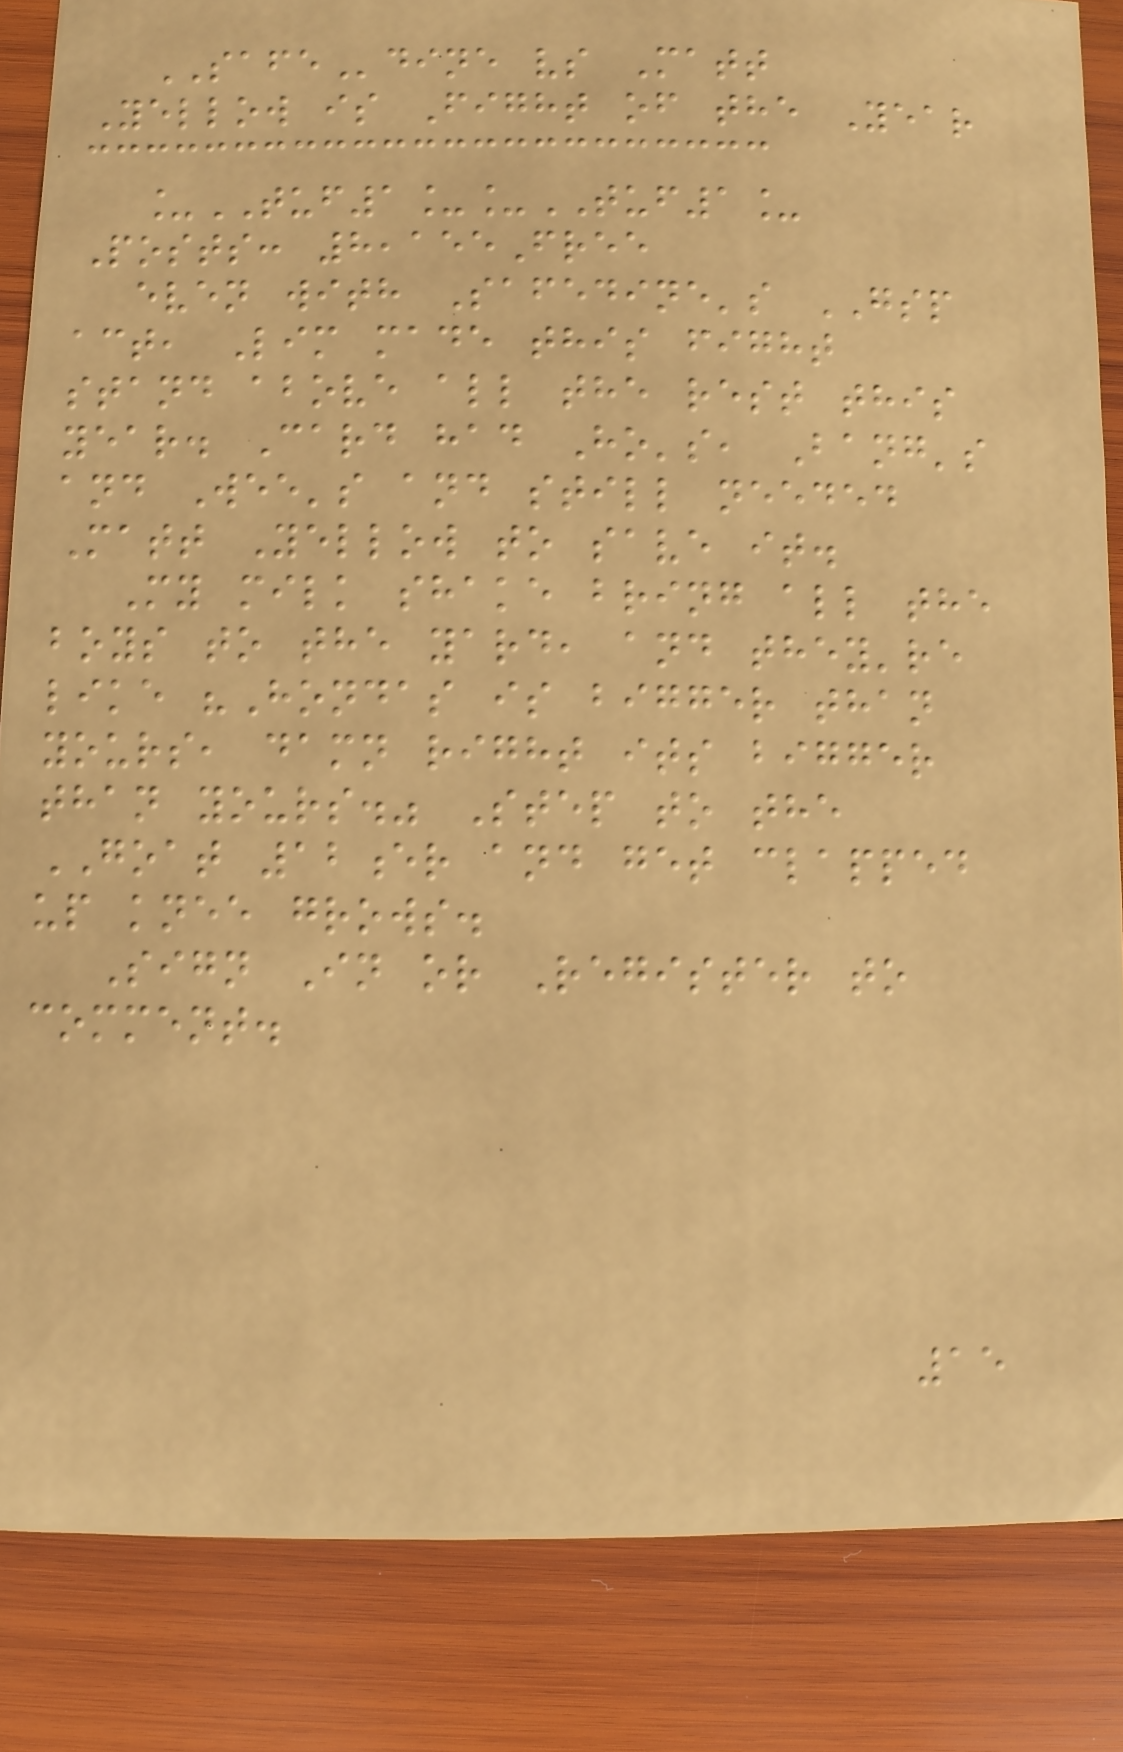SAFEdine vs Matt
Yellow is Fight of the Year
_TUF1__TUF1_
Posts: 8,155Free
even with Safedine's GSP
act, Lim made this fight
stand above all the rest this
year. Card had Ho's, Bang's
and Wee's and still needed
Matt Yellow to save it.
My milk shake bring all the
boys to the yard, and they're
like "Hondas is bigger than
yours, damn right its bigger
than yours." Step to the
GOAT 12er and get clapped
up knee grows.
Sign In or Register to
comment.
15
